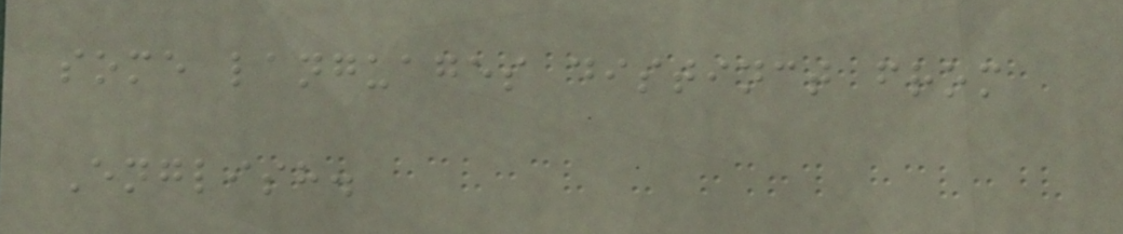some languages distinct from
English.
